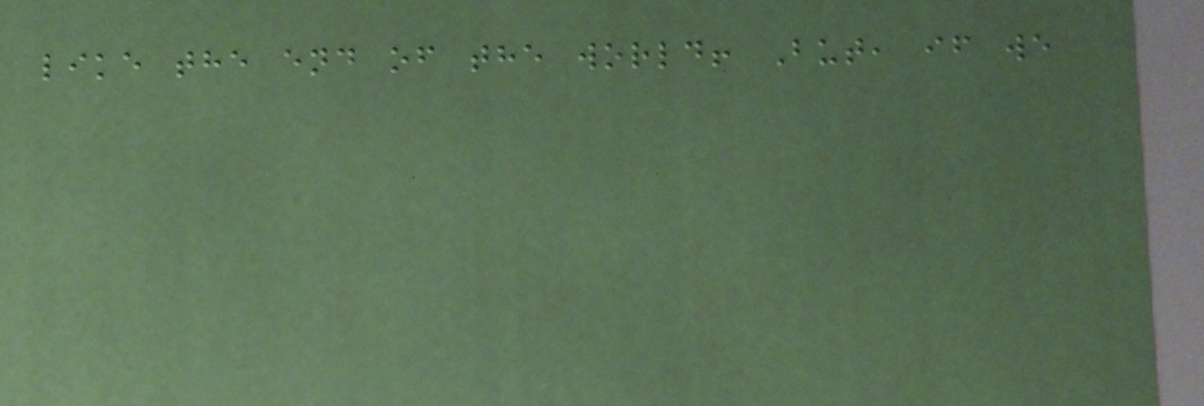like the end of the world! But, if we
